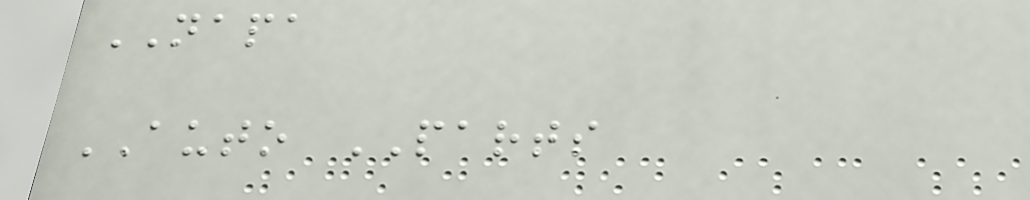NAPA
AUTO PARTS
